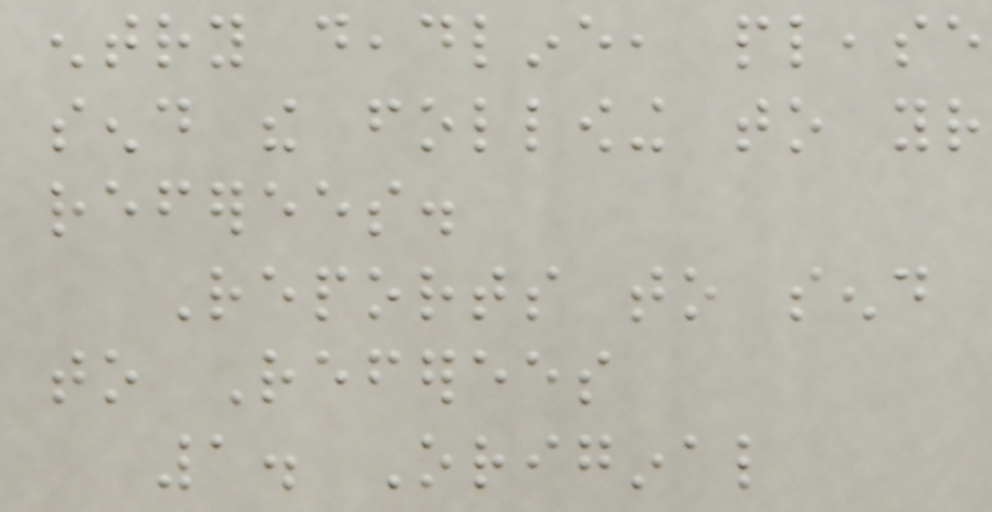entry deadline, please
send the following to your
referees.
Reports to send
to Referees
1. Original
